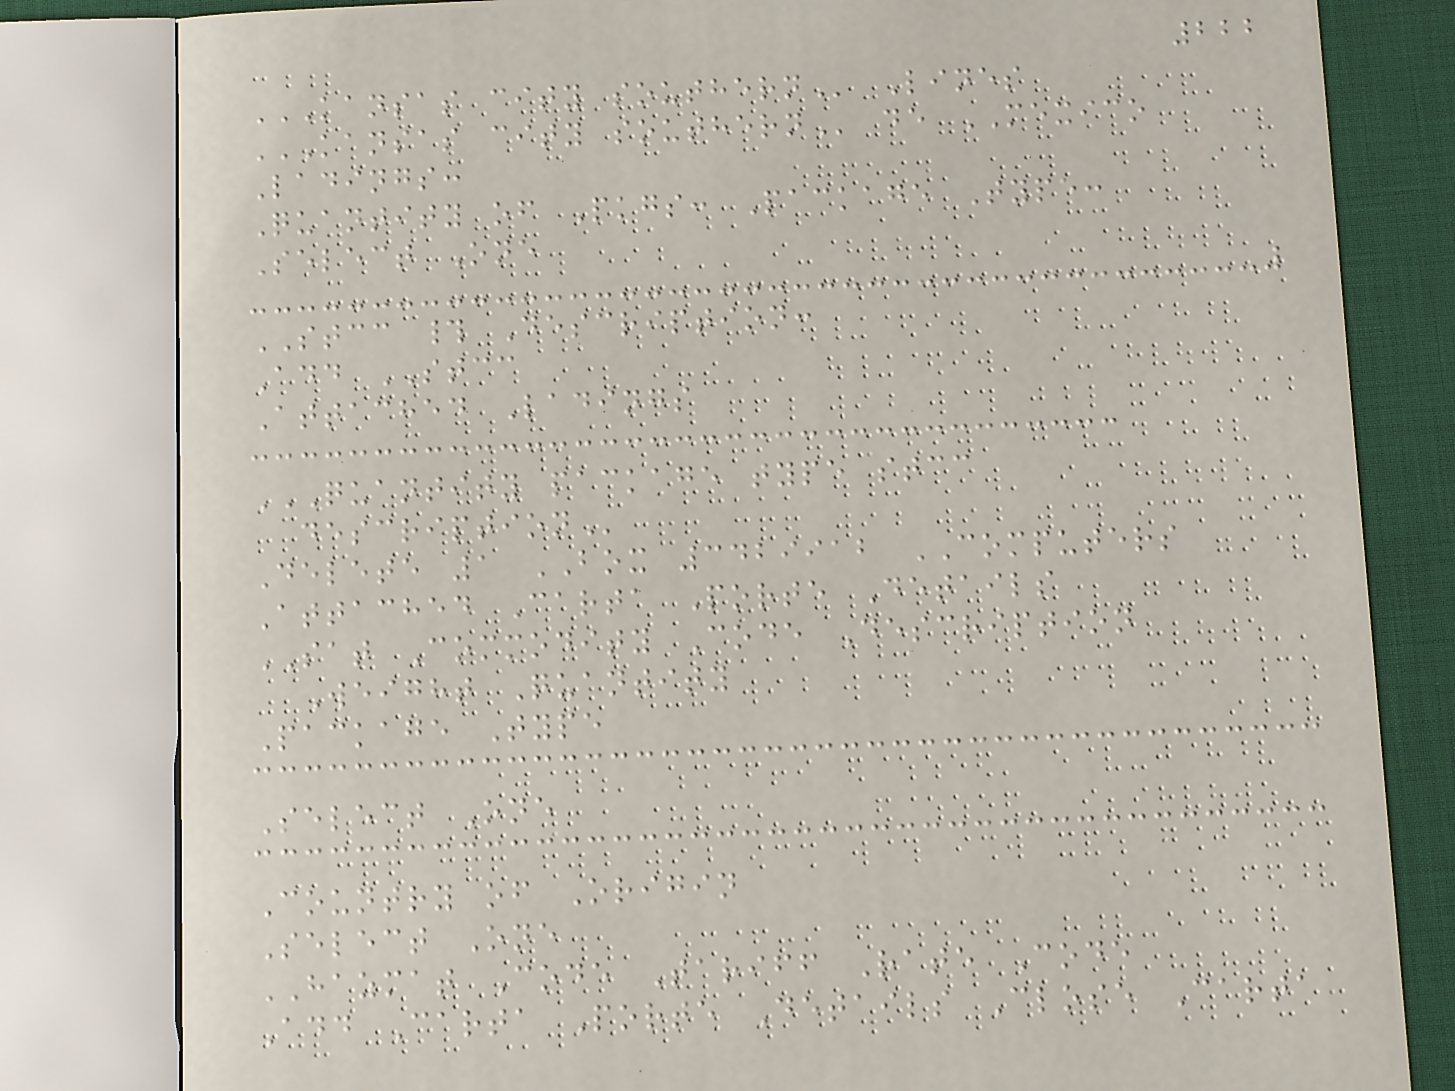222
KANSAS CITY SOUTHERN Lines
KANSAS CITY SOUTHERN de MEXICO
Ladings:
Quantity of Pkgs: Package Type:
Select One
STCC # Description:
Add STCC
Attached Ladings
QUANTITY PACKAGE TYPE STCC
DESCRIPTION
Delete 1 BOX 3429912 COMPUTERS
Attached Carta Porte Details
SAT Commodity Code Description
Weight Quantity
Package Type
Select One
Country of Origin
Select One
HAZMAT Code Tariff Rate Code
Add Carta Porte Details Close Carta
